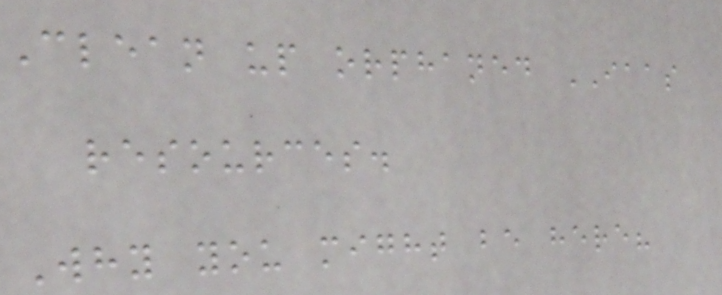Clean up orphaned IAAS
resources.
Why you might be here?
